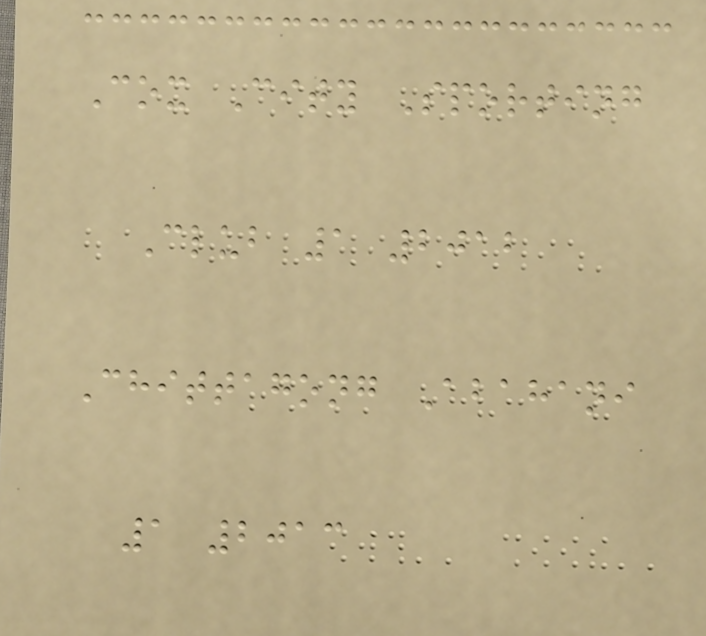Cox City Sporting
Club 1 2012
Chittagong Abahani
1 2013
